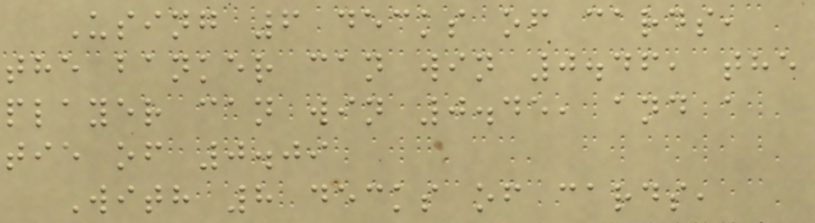Using 6 decks of cards,
the banker can win 0.46, the
player can win 0.45, and a
tie of 0.09
With 8 decks of cards,
